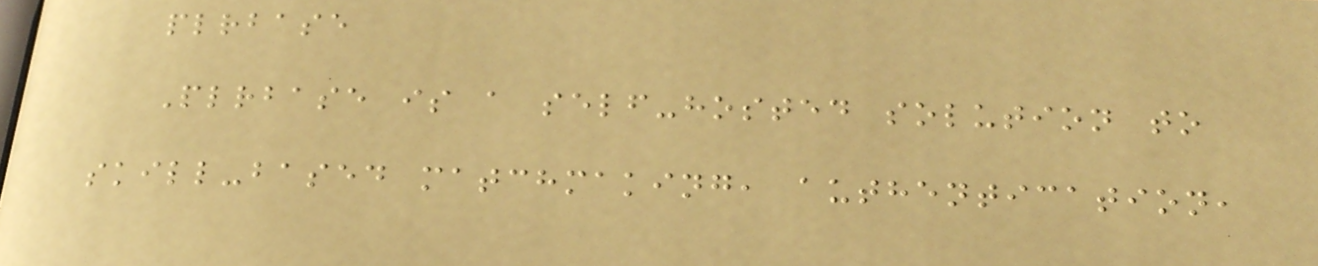plrbase
Plrbase is a self-hosted solution to
skill-based matchmaking, authentication,
